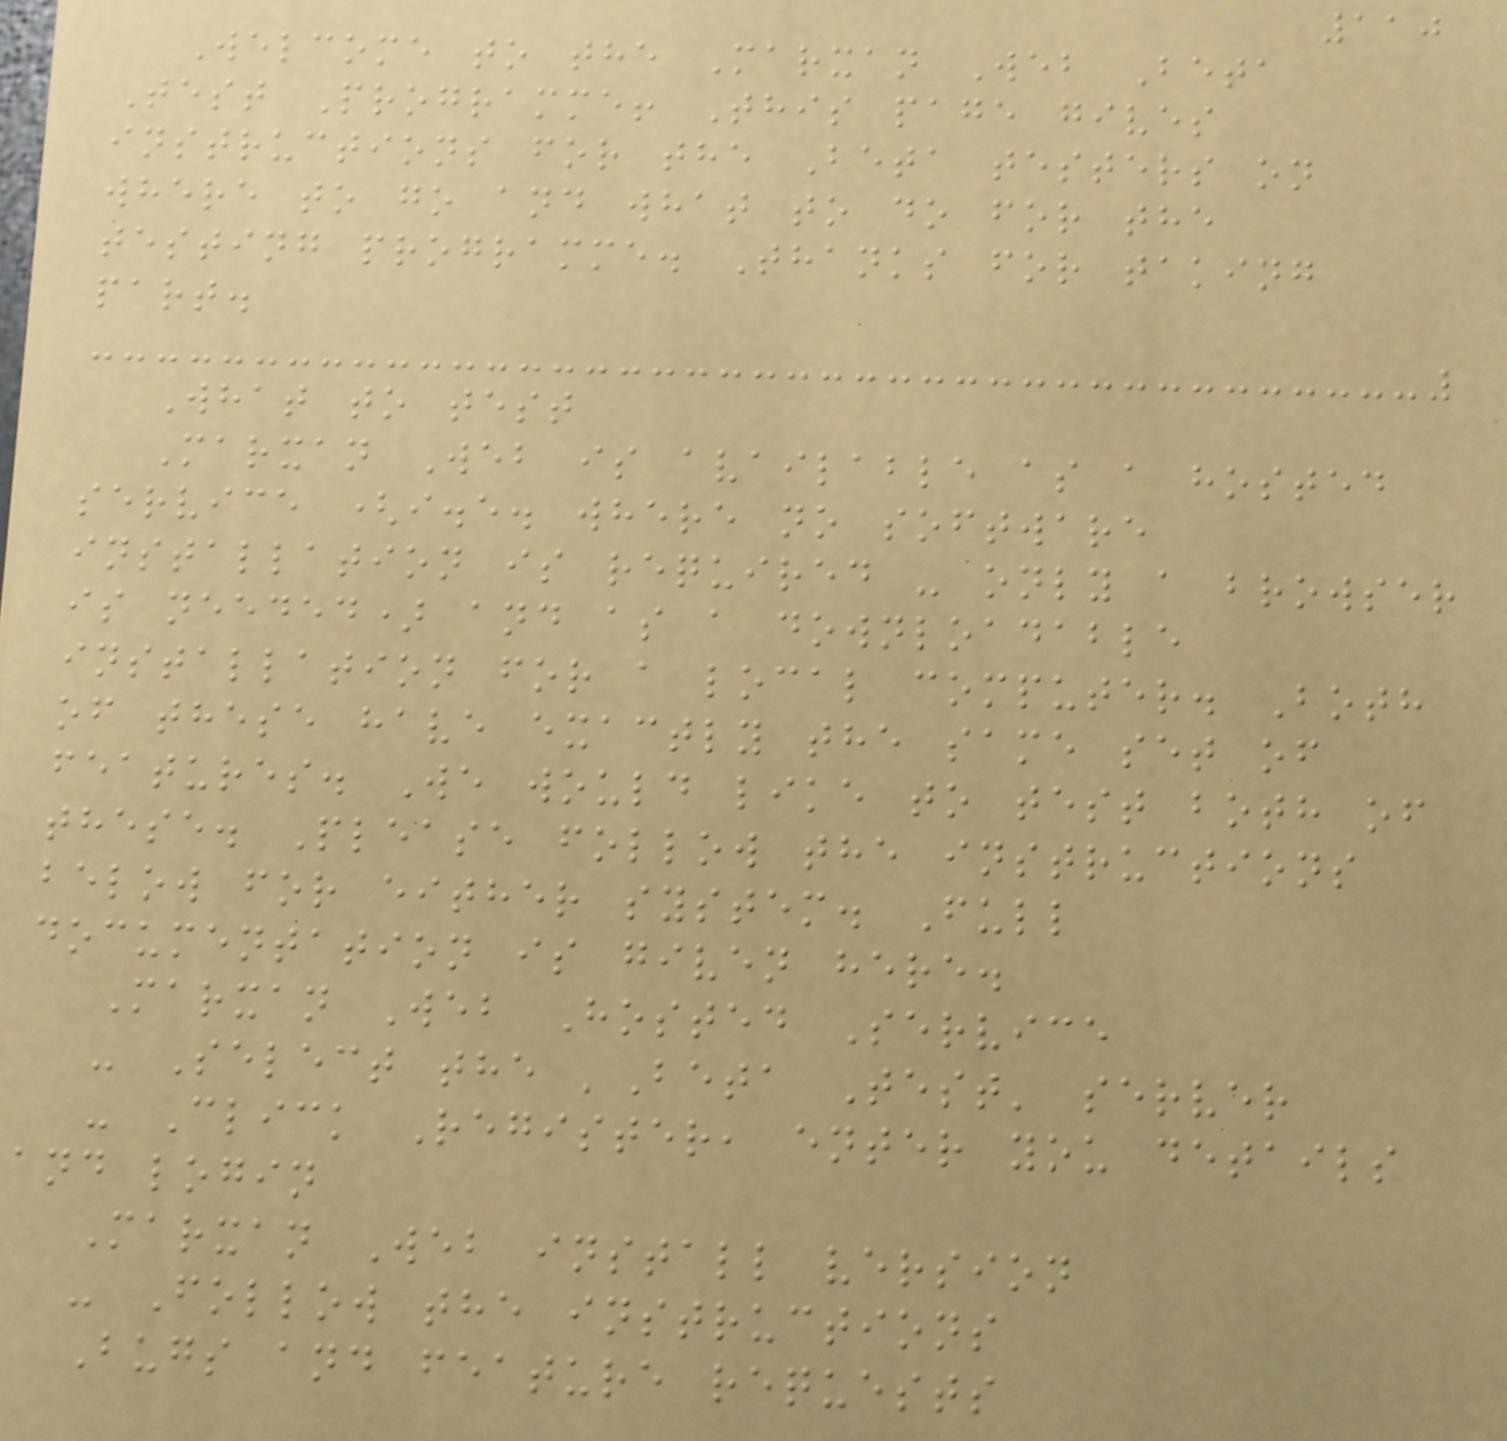110
Welcome to the Marxan Web Beta
Test Programme! This page gives
instructions for the Beta testers on
where to go and what to do for the
testing programme. Thanks for taking
part.
What to test
Marxan Web is available as a hosted
service (i.e. where no software
installation is required - only a browser
is needed) and as a downloadable
installation for a local computer. Both
of these have exactly the same set of
features. We would like to test both of
these. Please follow the instructions
below for either system. Full
documentation is given here.
Marxan Web Hosted Service
- Select the 'Beta Test' server
- Click Register, enter you details
and login
Marxan Web install version
- Follow the instructions
Bugs and feature requests
